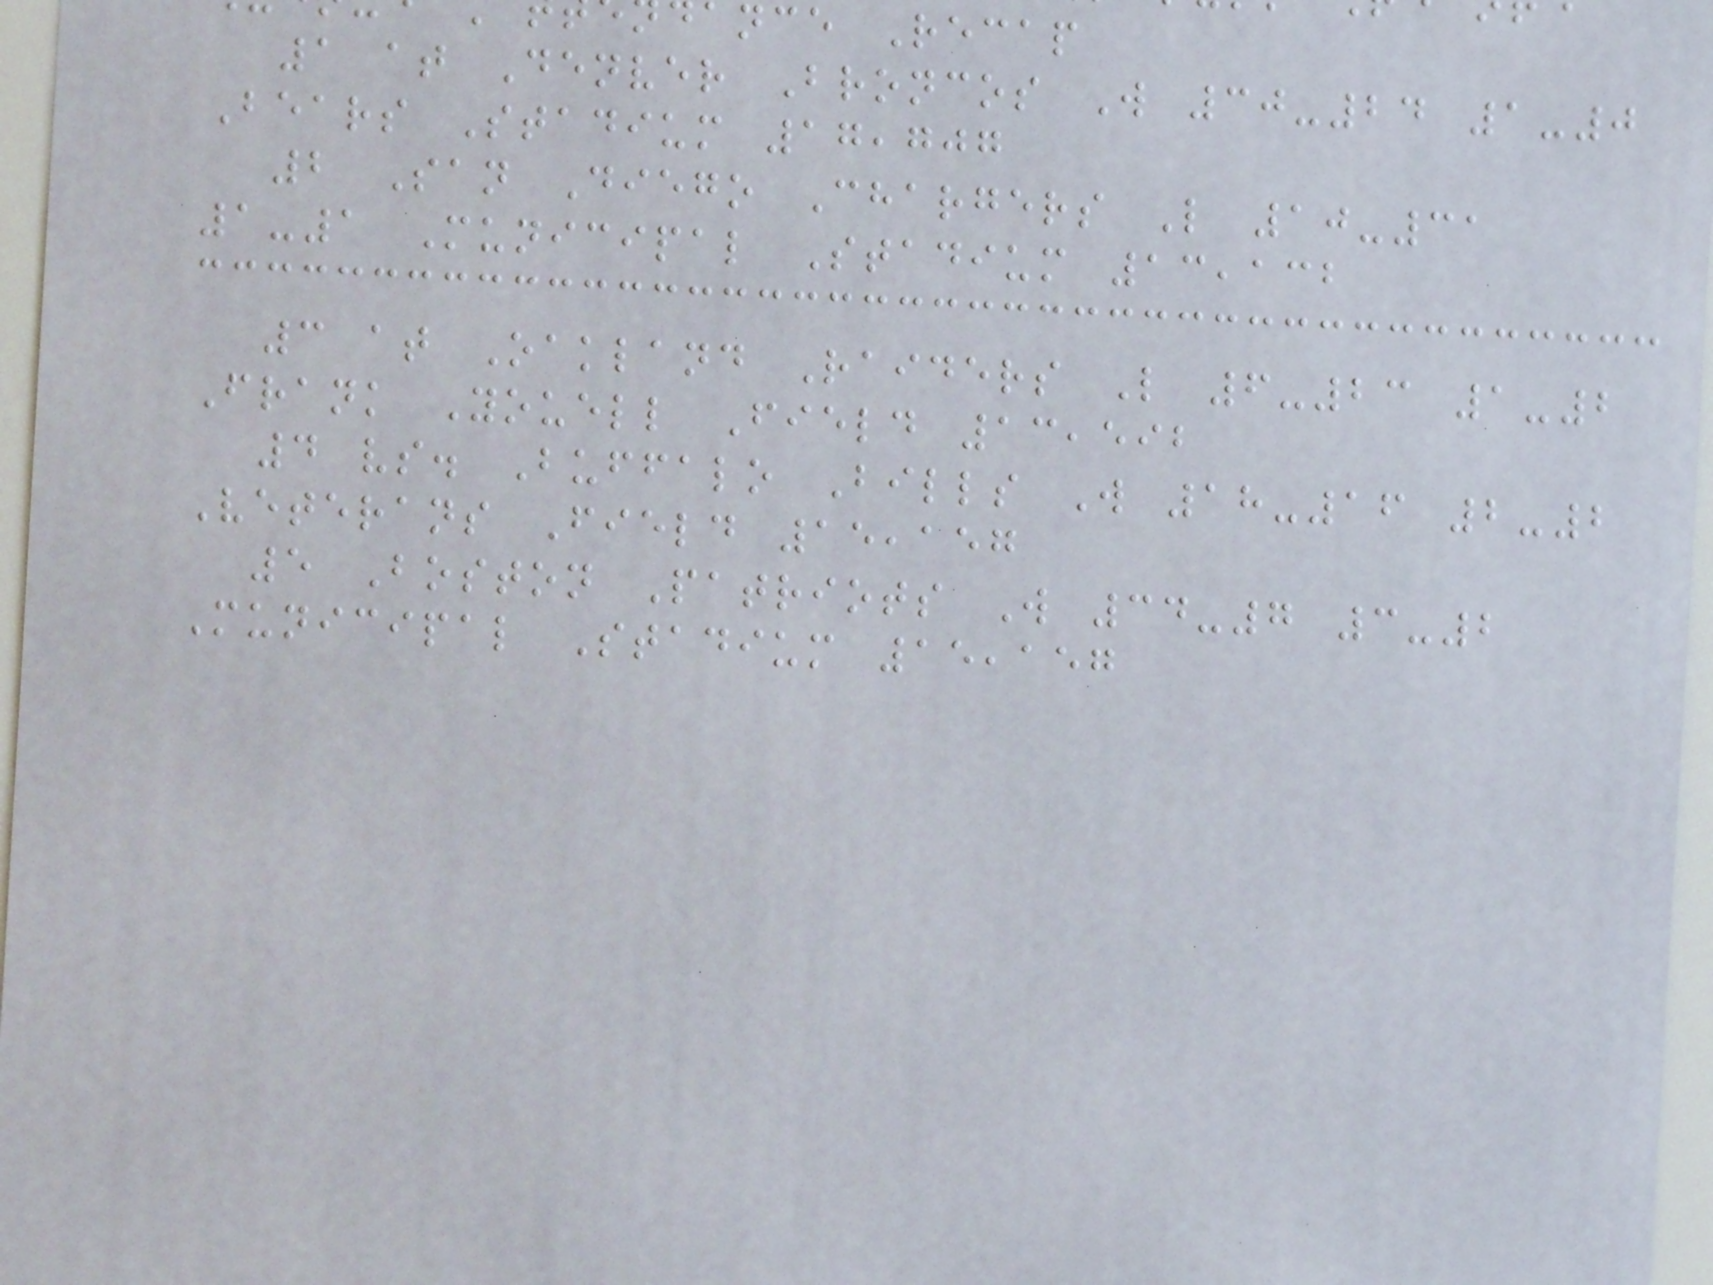ance Recap
1 at Denver Broncos W 30-24 1-0
Bears Stadium 17,707
2 San Diego Chargers L 10-31
1-1 Municipal Stadium 13,132
3 at Oakland Raiders L 6-23 1-2
Frank Youell Field 13,592
4 vs. Buffalo Bills W 18-16 2-2
Veterans Field 15,157
5 Boston Patriots W 34-7 3-2
Municipal Stadium 15,157
